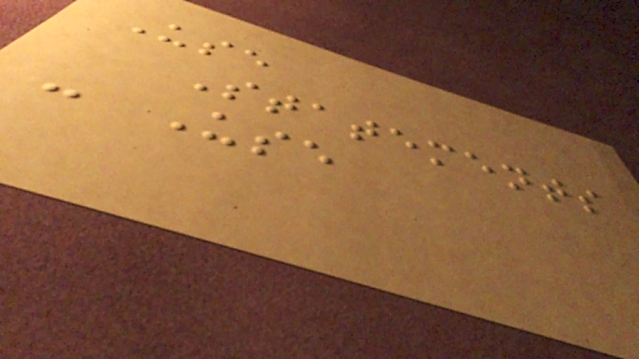Use
Statements
- Use
